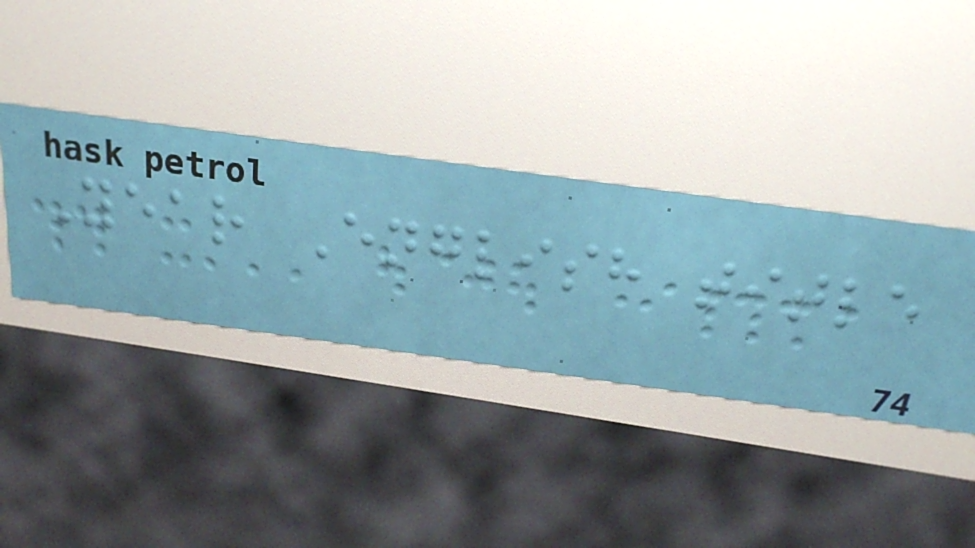Year English title
